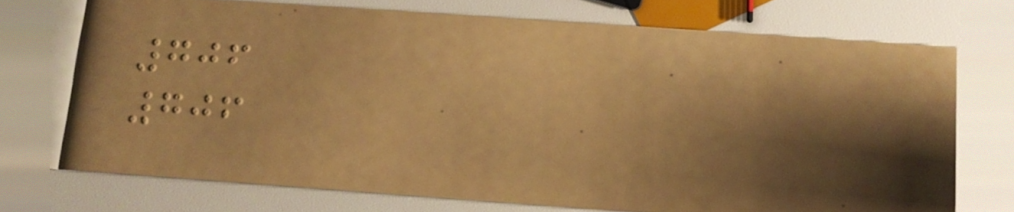706
706
